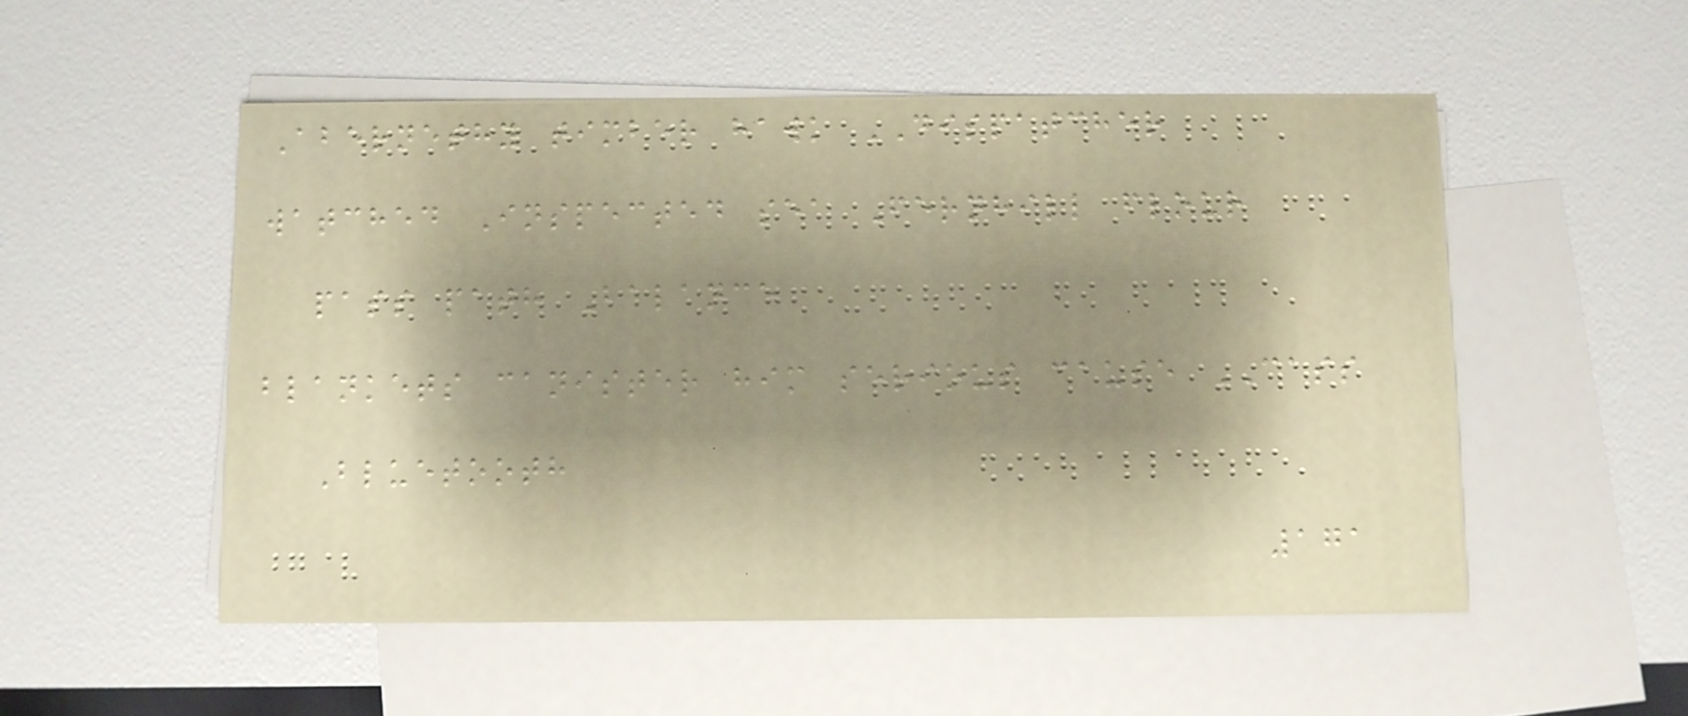Abernethy timber hawk DISPATCHER
watched Inspected sea Fernhill flour
pass path Balance
blankets canister him serious cause CASS
Bluetooth
171
